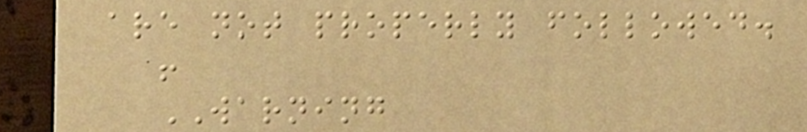are not properly followed.
!
WARNING
